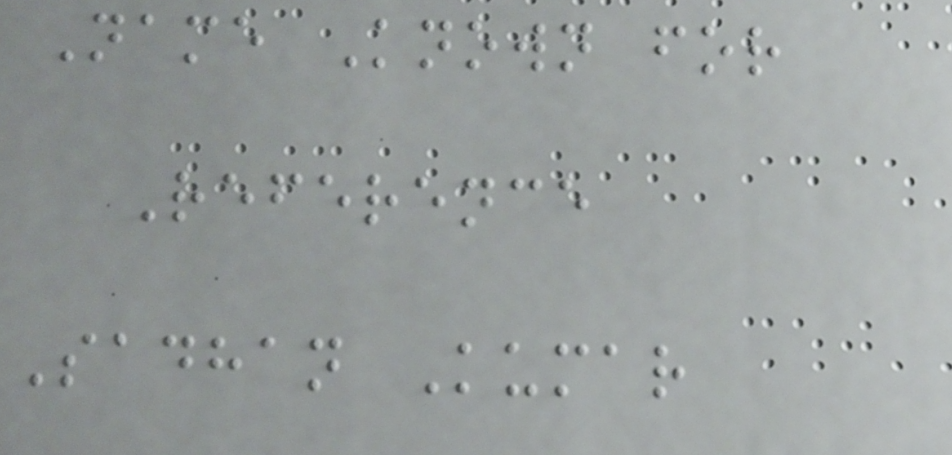Name Known for
Reference
Sadhan Kumar
